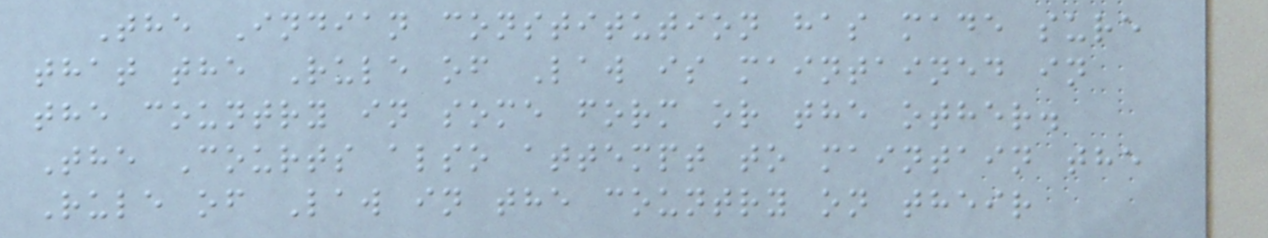The Indian constitution has made sure
that the Rule of Law is maintained in
the country in some form or the other.
The Courts also attempt to maintain the
Rule of Law in the country on their
